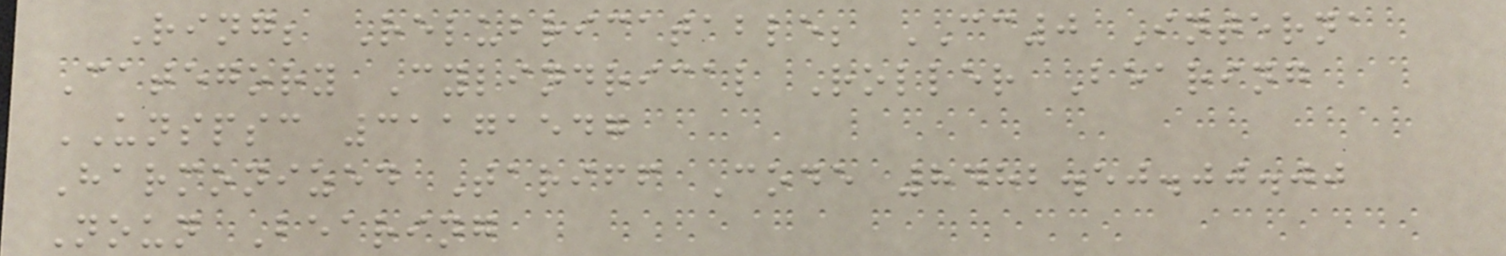Ring; Relubricatable; CC0 Interna
Category Cylindrical Roller Bearing
UNSPSC 31171547
Harmonized Tariff Code 8482.50.00.00
Noun Bearing
